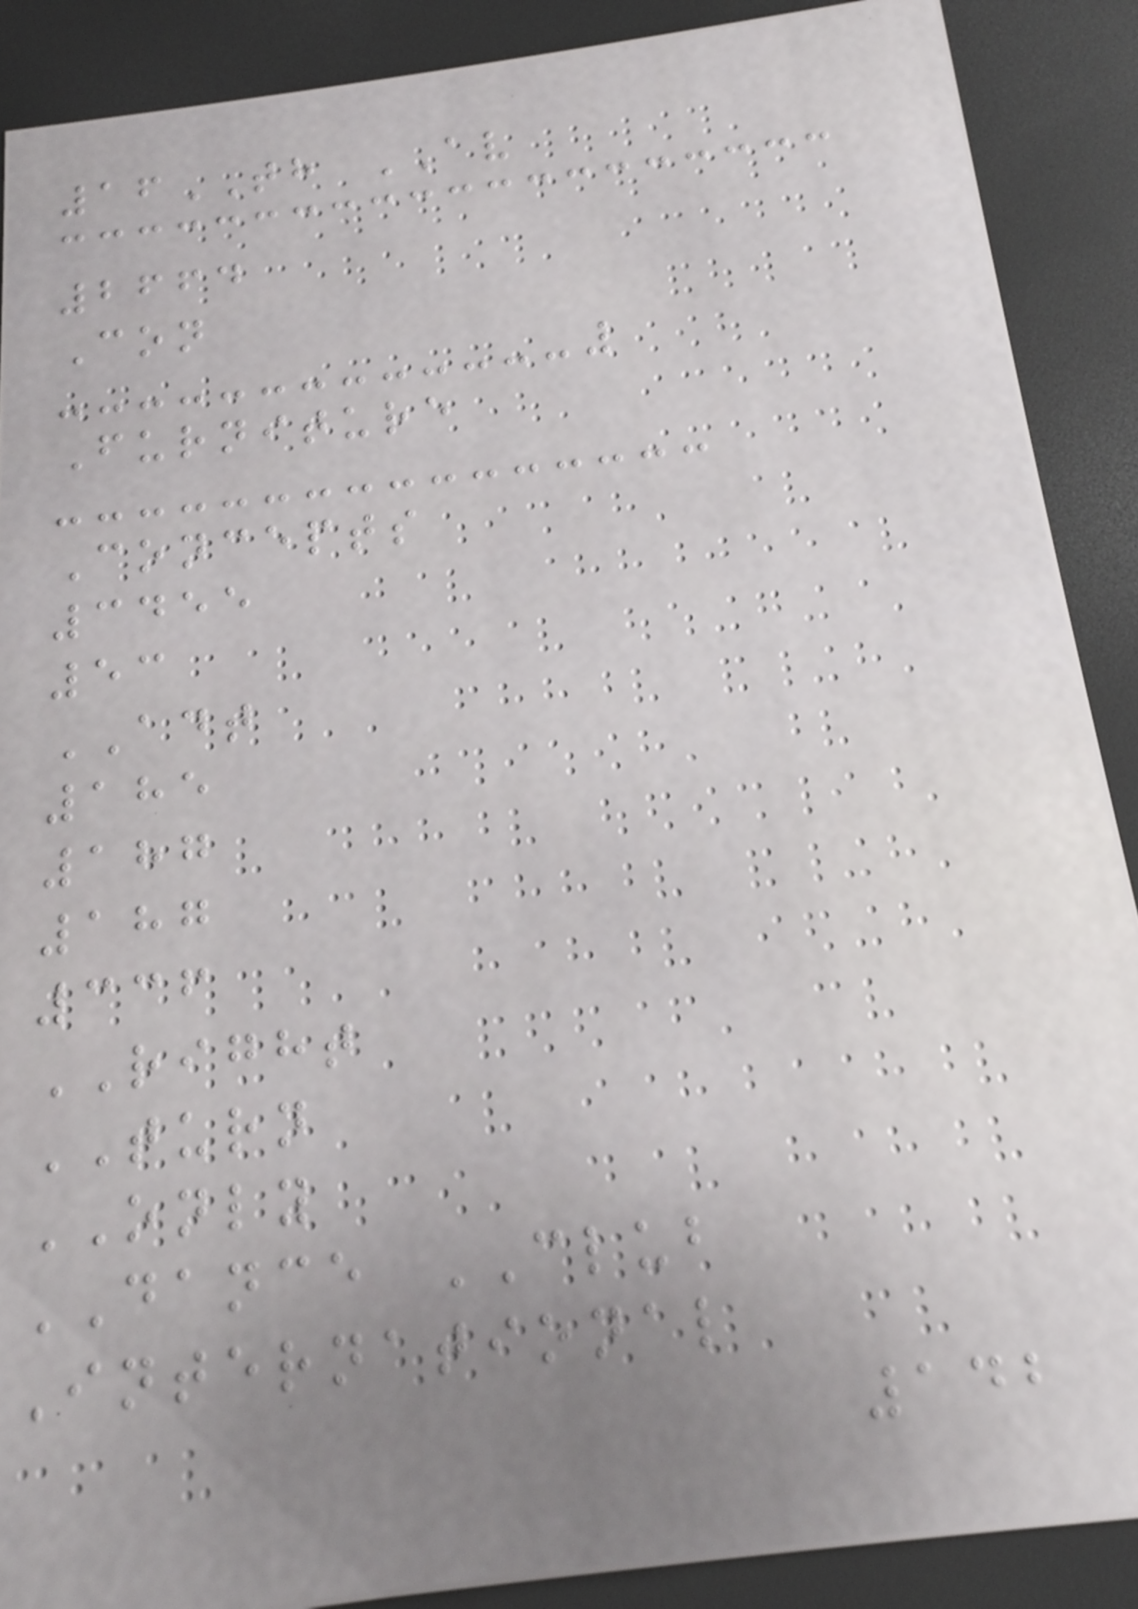16TH AV
2664
Con
Furniture
Concepts
3455
53
ADT
185
187
187
336
RIGHT
TURN
ONLY
DANCE CLUB
International
142
